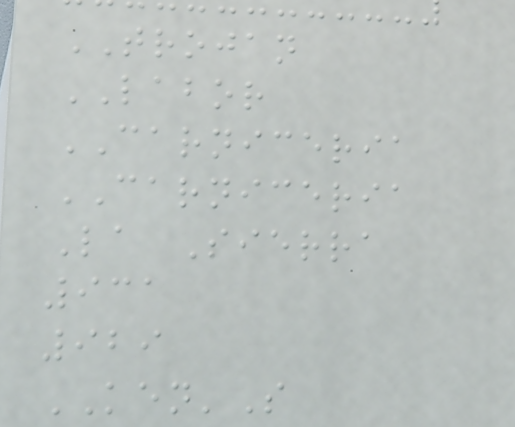TROJAN
LABOR
CARNICERIA
CARNICERIA
La Sierra
931
929
KEN'S
